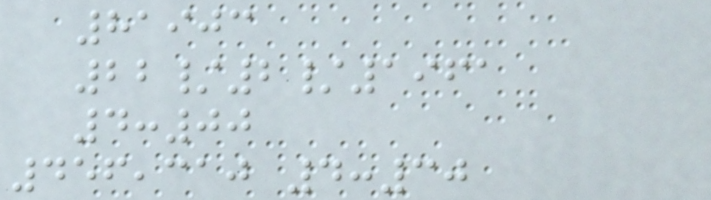81903
22/2/1961
4:00
456,310 4:30
